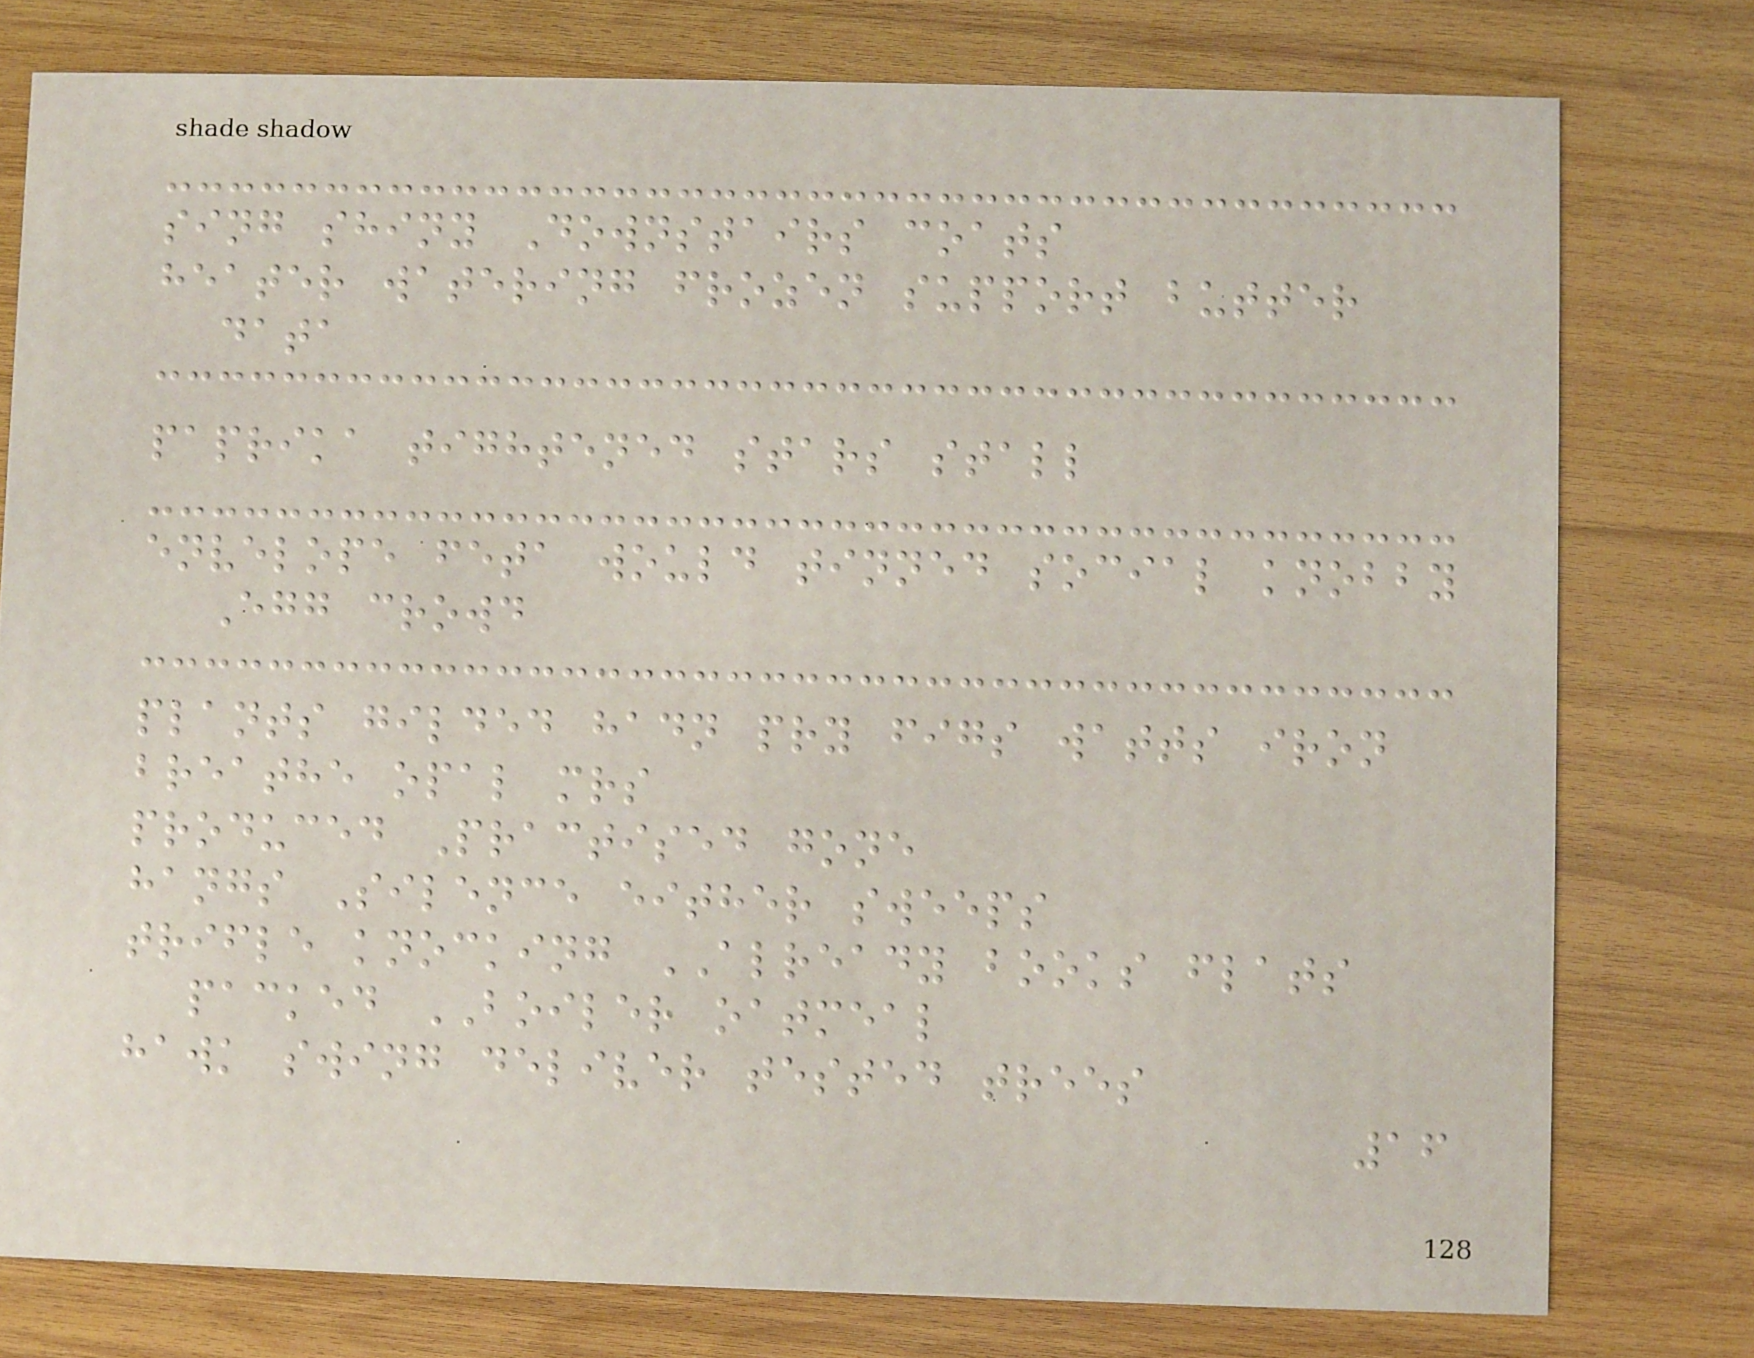sing shiny Downstairs coats
heater watering frozen support butter
data
paprika tightened stars stall
envelope feta would tinned social knobby
Egg crowd
plants gilded hadn pry figs watts iron
breathe opal mrs
produced Practised gone
hangs Silence either sweeps
trifle knocking ALREADY books flats
packed BOILER oatmeal
hawk swing deliver tested trees
16
